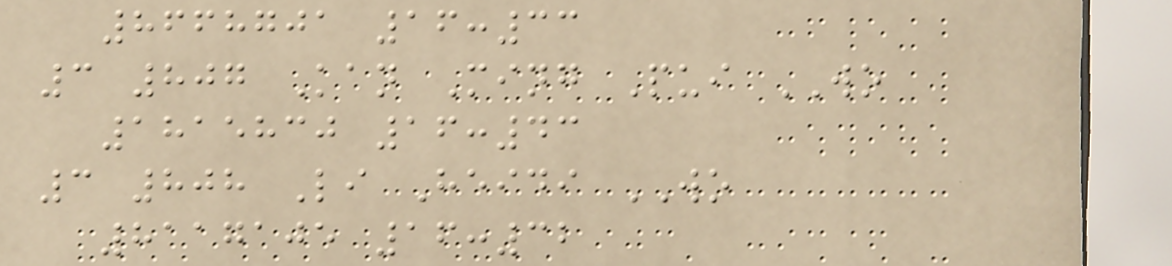8668701 16:33
3 807 Kan Ming Pui WO
1815830 16:43
3 808 Li Heidi WO
8117105 16:32
